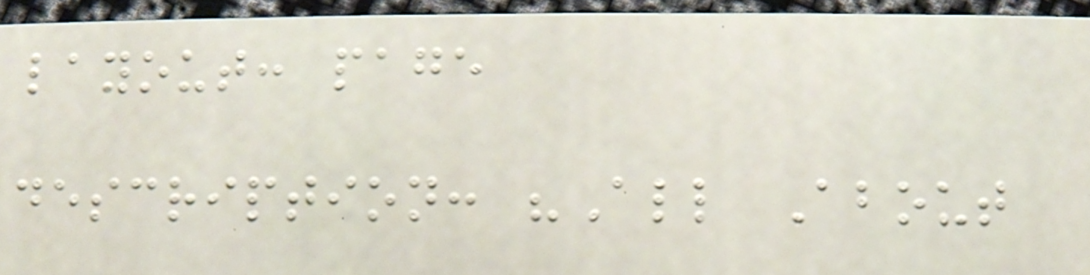layout: page
description: "All About
